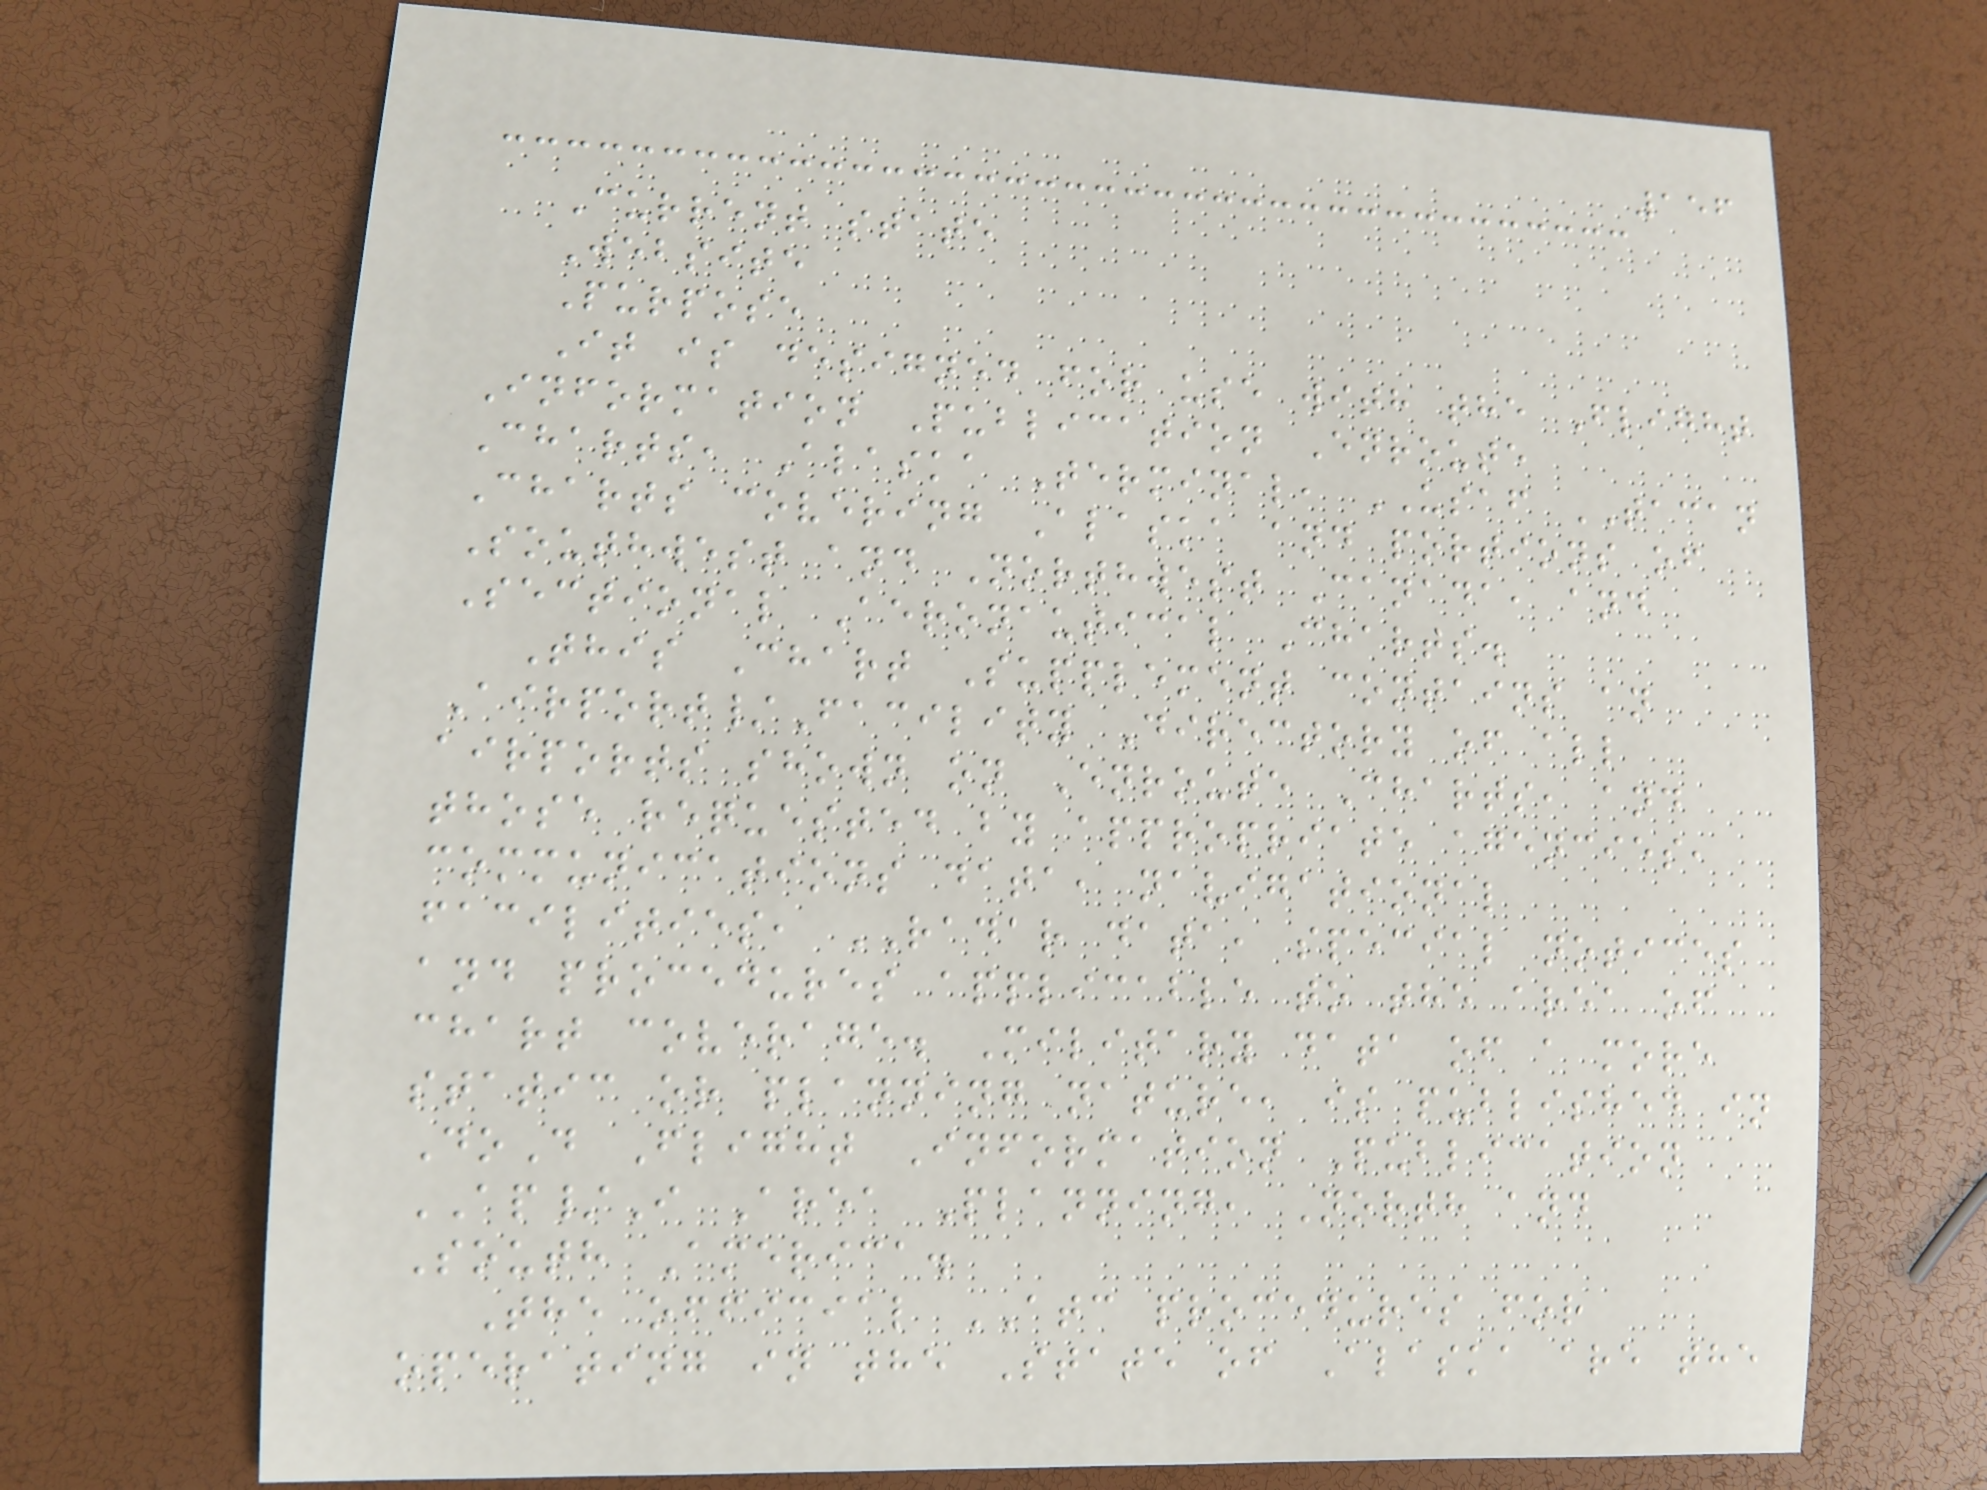156
Current state
Website
Purpose
It is designed for use with the Flight
Information Publication Enroute
Charts, Alaska Terminal, USAF TACAN
Charts covering Alaska and portions of
Southwest and Northwest Canada, and
Sectional Aeronautical Charts.
This Chart Supplement contains an
Airport/Facility Directory of all
airports shown on Enroute Charts, and
those requested by appropriate agencies,
communications data, navigational
facilities, RADAR data, special notices
and procedures applicable to the area of
chart coverage. Military data of a more
static or planning nature, is published in
DoD Flight Information Publication
AP/I Area Planning, North and
South America.
The official ATC procedures for
operating in the State of Alaska are the
